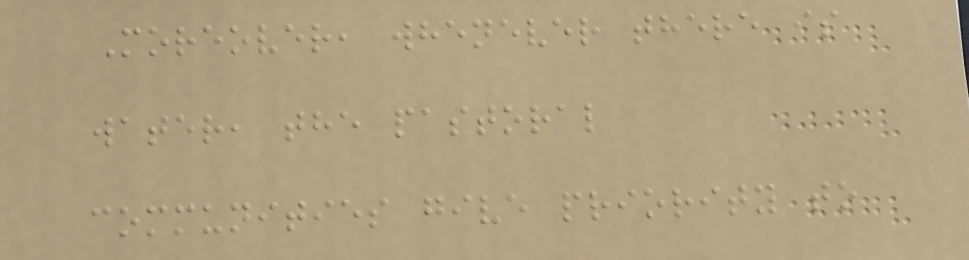Moreover, whenever there is
water, the pastoral
communities give priority to
